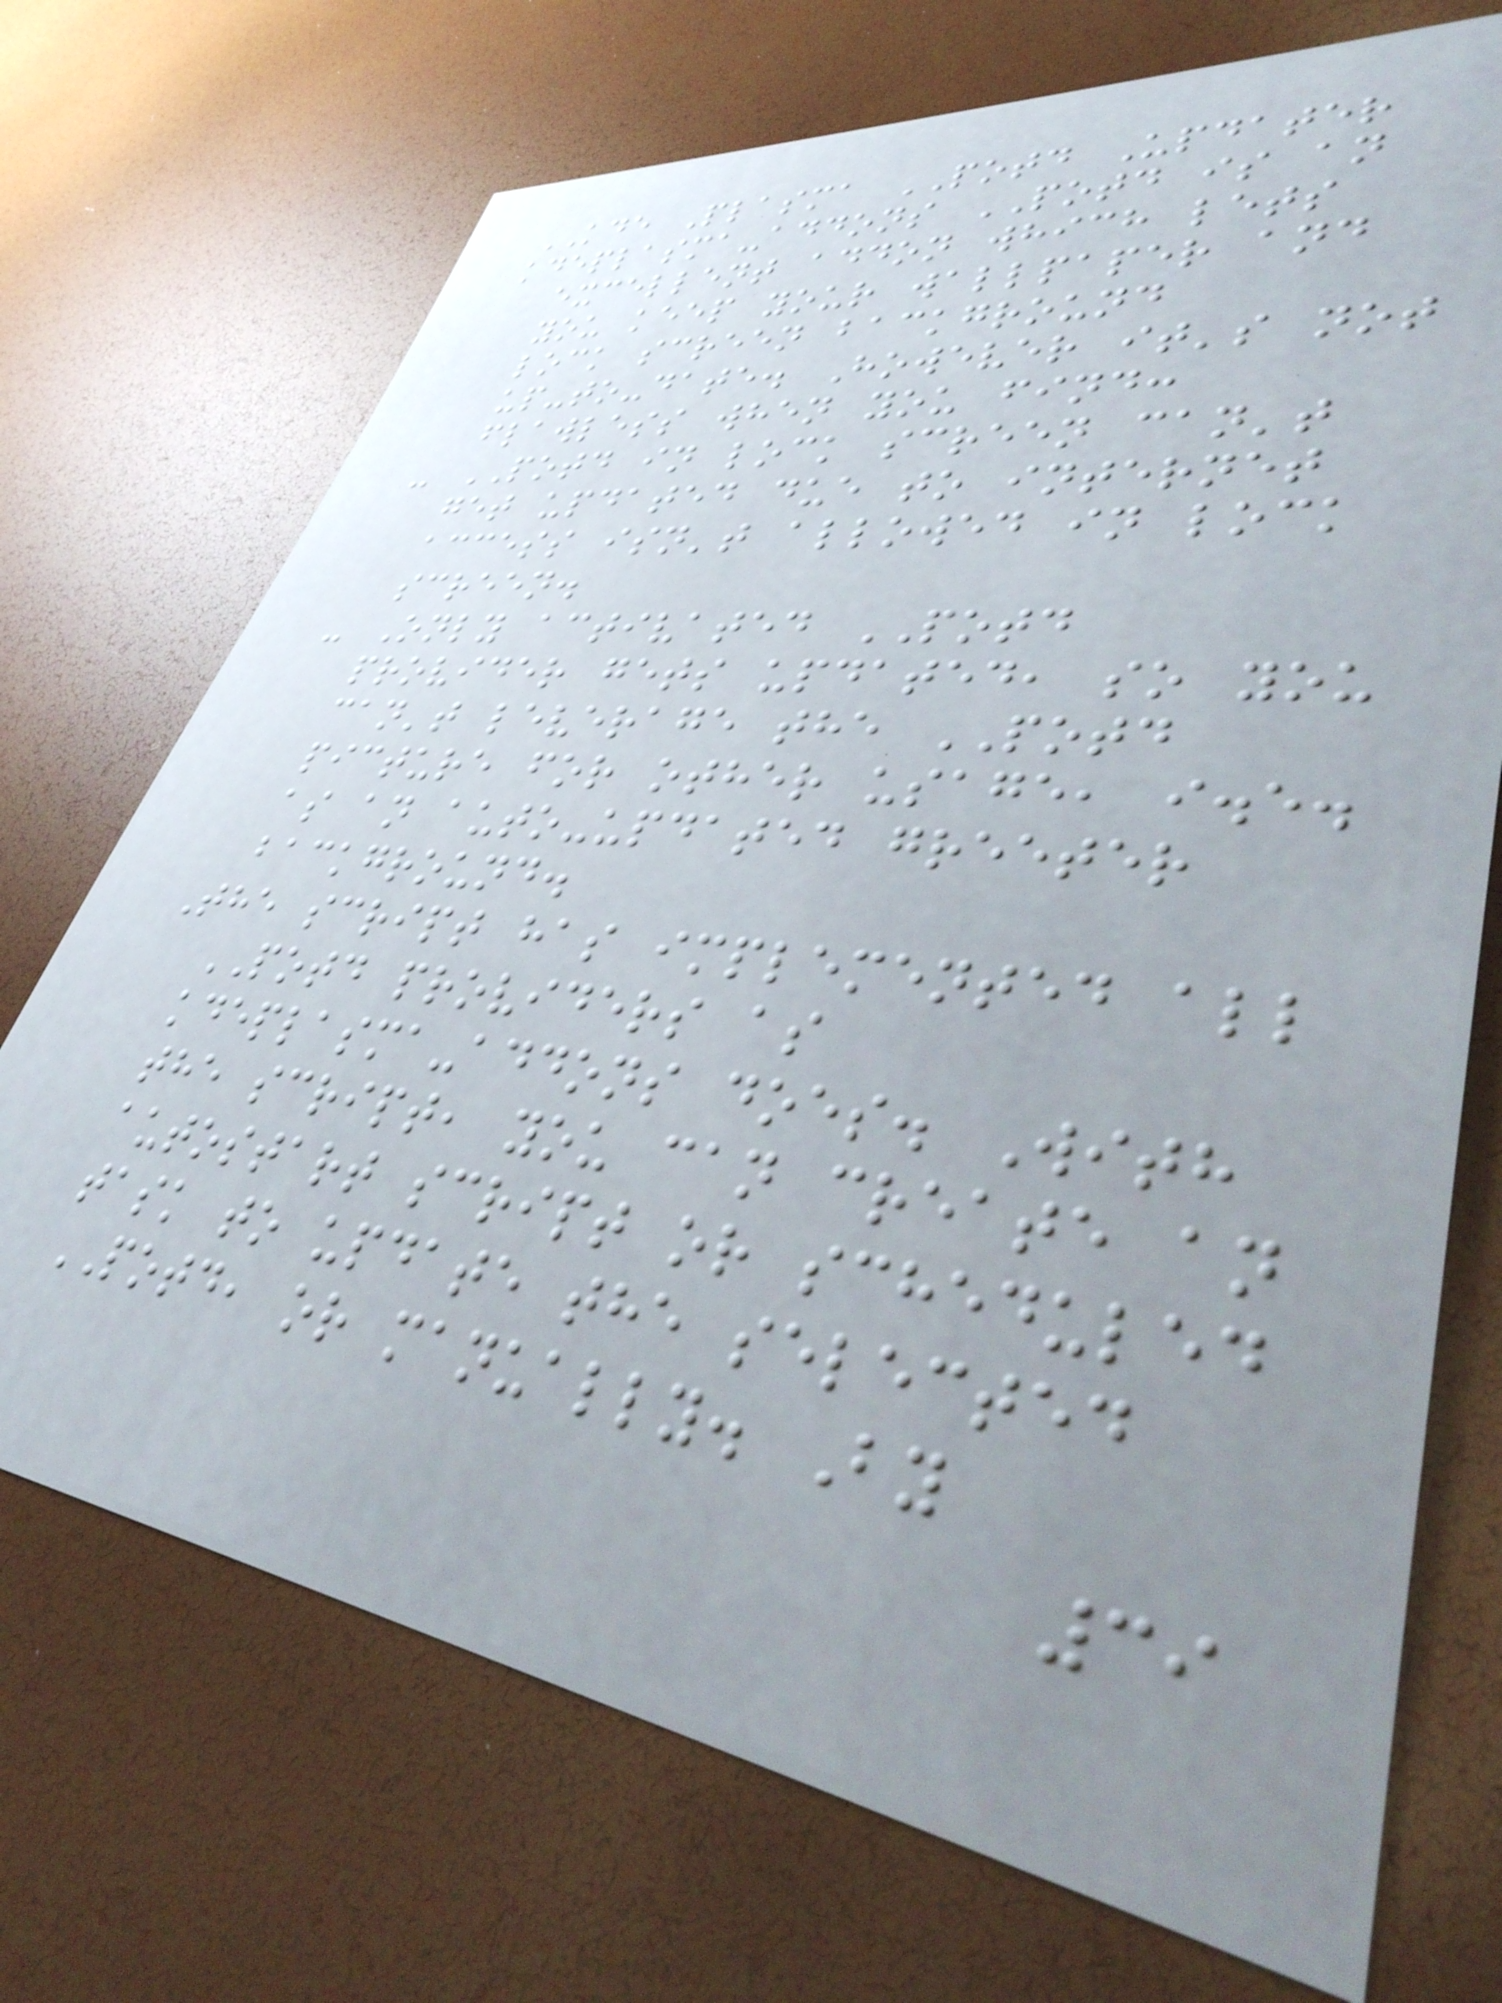KDE Plasma POTD Updater
kdeplasma-addons POTD is an
excellent addon which lets
you keep your wallpaper and
lock screen background
up-to-date. However it's not
flawless when you find:
- POTD in lock screen can't
get updated due to internet
access isn't allowed in lock
screen.
- Only activated POTD
provider gets updated, so you
can't leverage the POTD
picture for other usage, i.e.
as an auto-updated greeter
background.
The script has implemented all
POTD providers as
kdeplasma-addons does. With
the script, you can create an
autostart script or scheduled
task to update the selected
POTD, or manually. By
39
